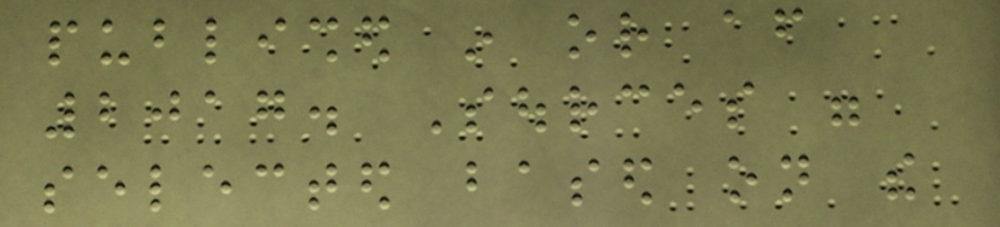published in or after
2017. Sources were
selected based on the
